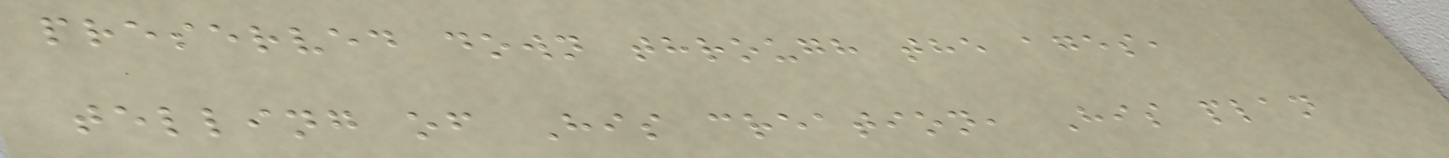preserved down through the ages,
telling of His creation, His plan
